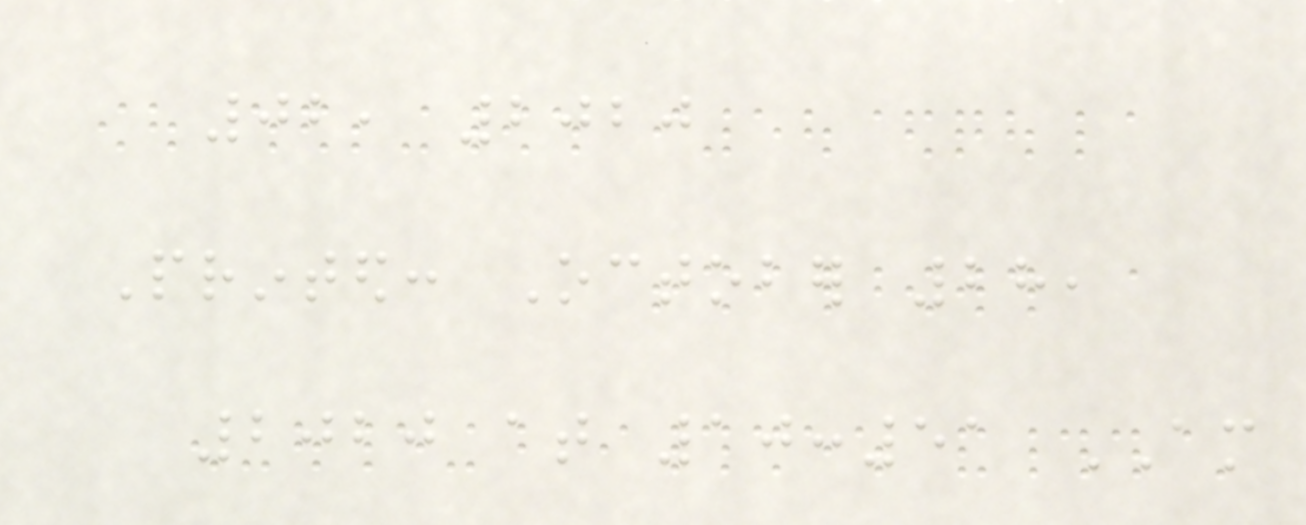02, 2020
Printed: October 28,
2020 at 10:51 AM
